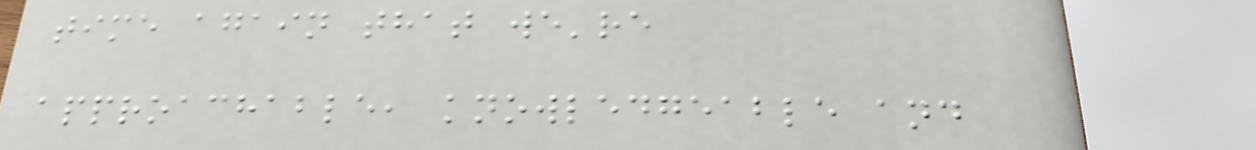time again that we're
approachable, knowledgeable and
